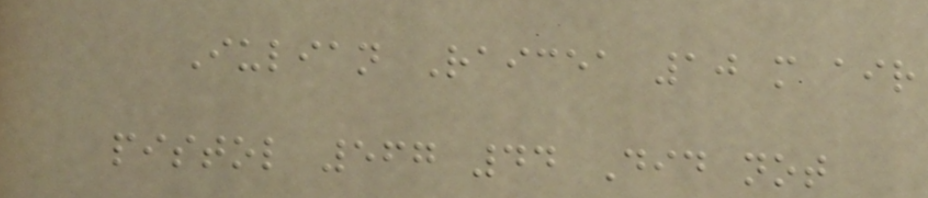Iulian Raicea 10 m air
pistol 567 44 Did not
